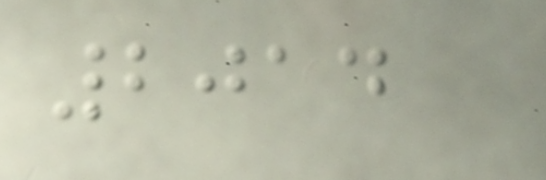2014
